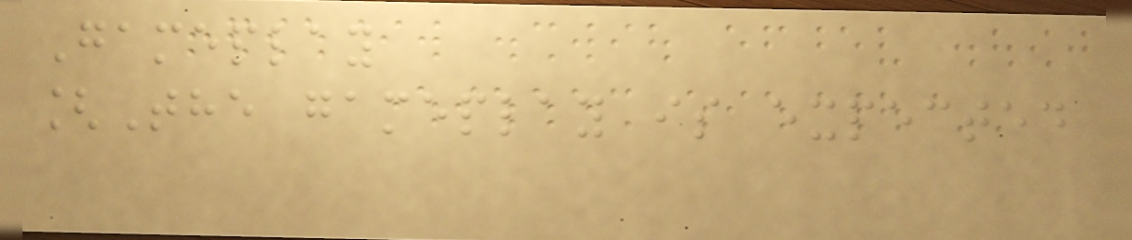Gameplay
[The gameplay is expected
